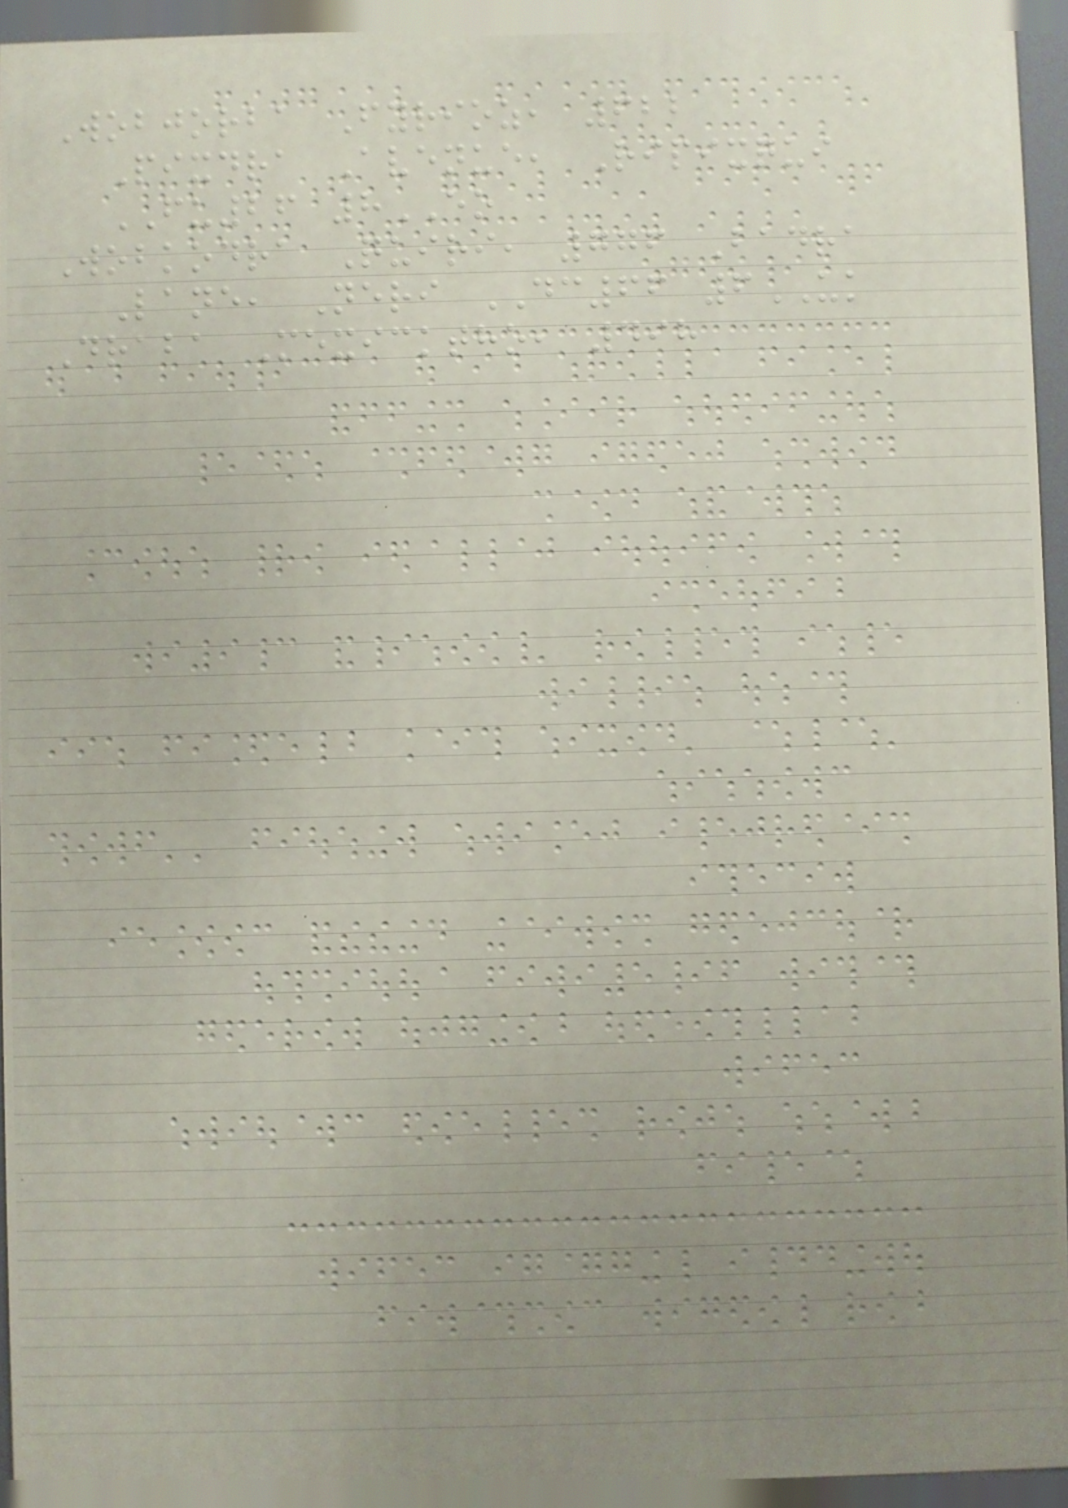Wobjorba Fyrioz, 622
Pixdra Avenue, Ripixqui
FU26 8EO
Wobkodra Quiri, 776 Badra
Lane, Neri DC66 6UK
Draba Mexicktho, 498
